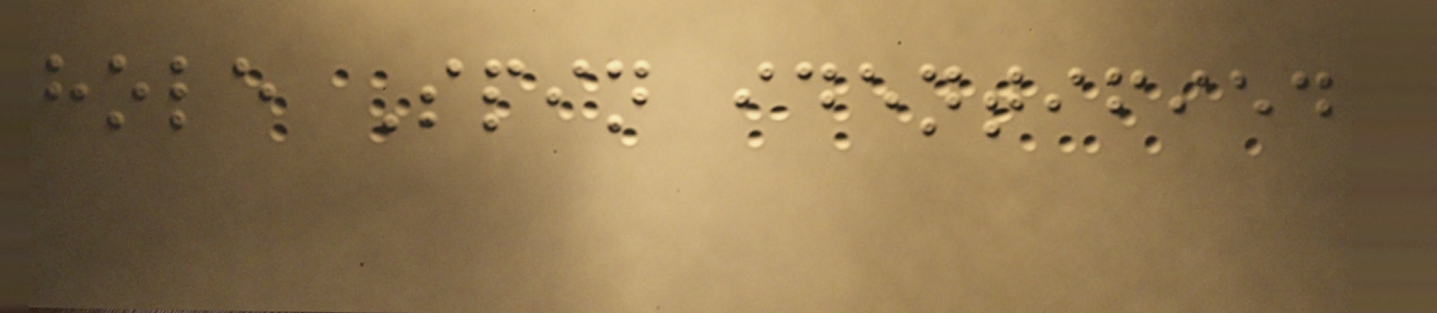hole Spin identified
